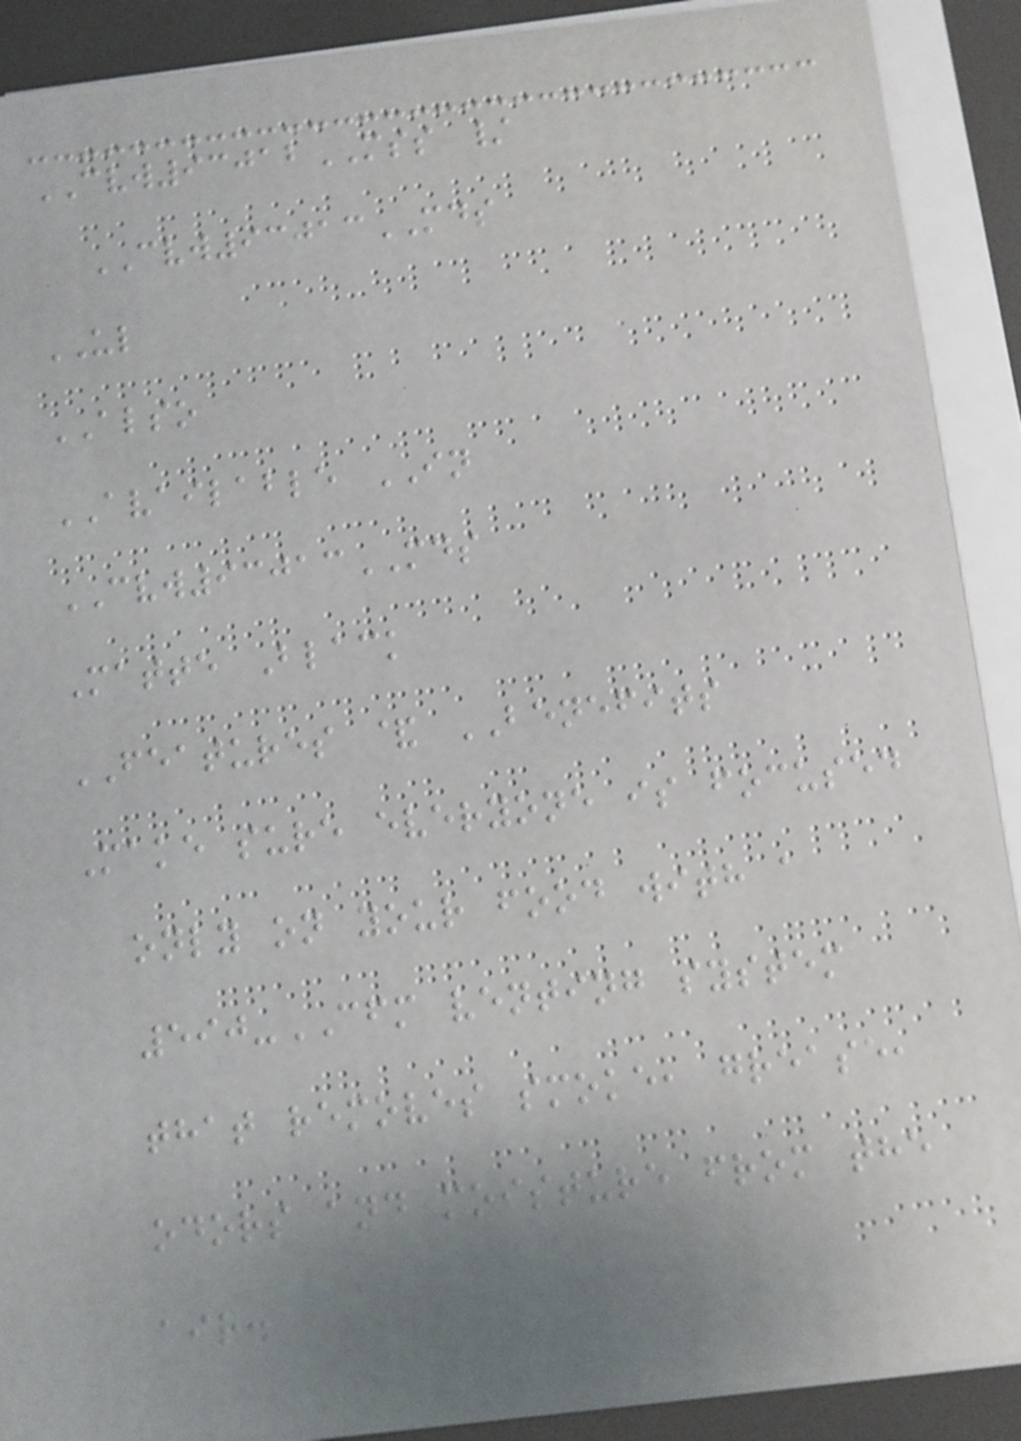CVW93012MSS /
CVW93013MDS
UL
ALSO
AVAILABLE IN
CVW93013MDS
Matte Black
FEATURES & BENEFITS
Make sure everyone is focused
only on your food with a
590-CFM venting system
that removes smoke, grease,
odors and moisture from the
air.
